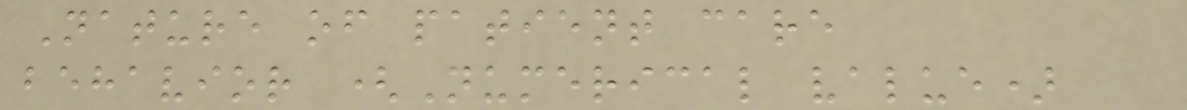Nature of patient care
behavior (Numerical value)
